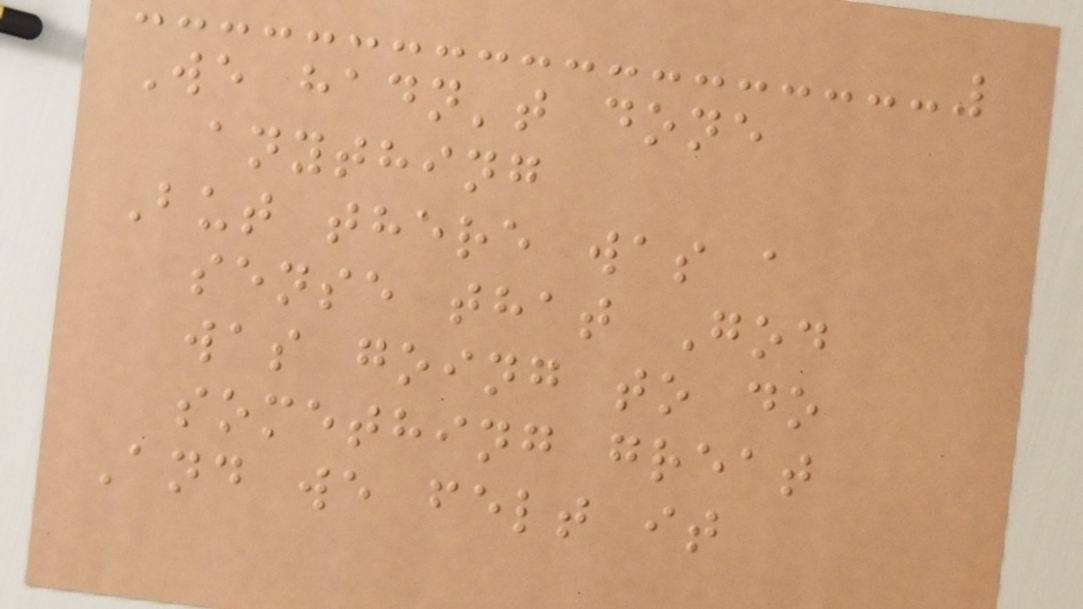We hadn't done
anything
But there was a
sense that God
was going to do
something great
And we felt it
